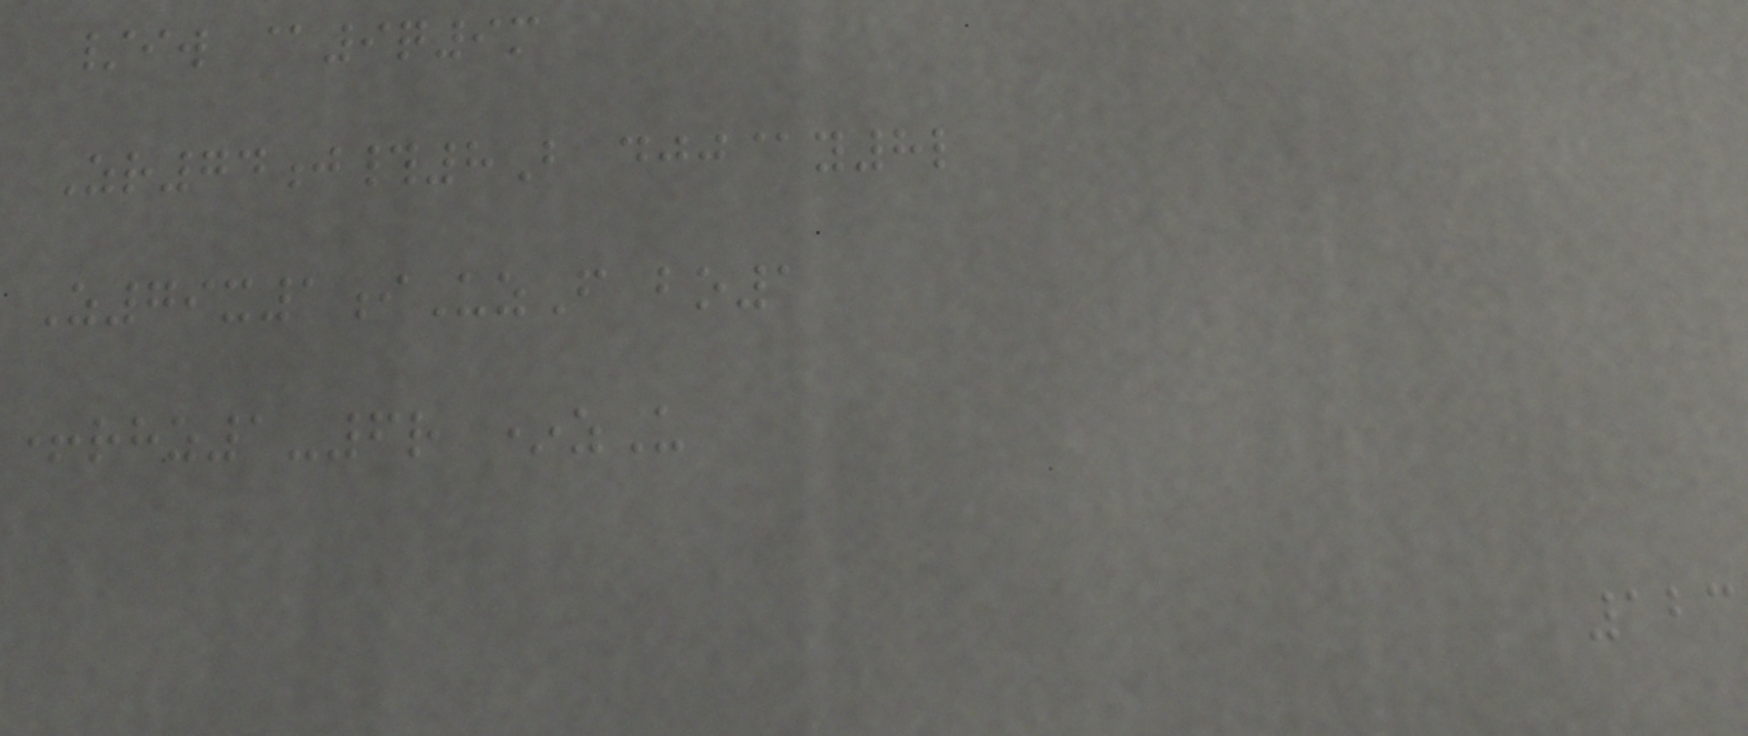/iw @9q9m
Zr74j#8B djj@y8l
Z79x1iUzF bo1
+rhz1-6r *zU
123
